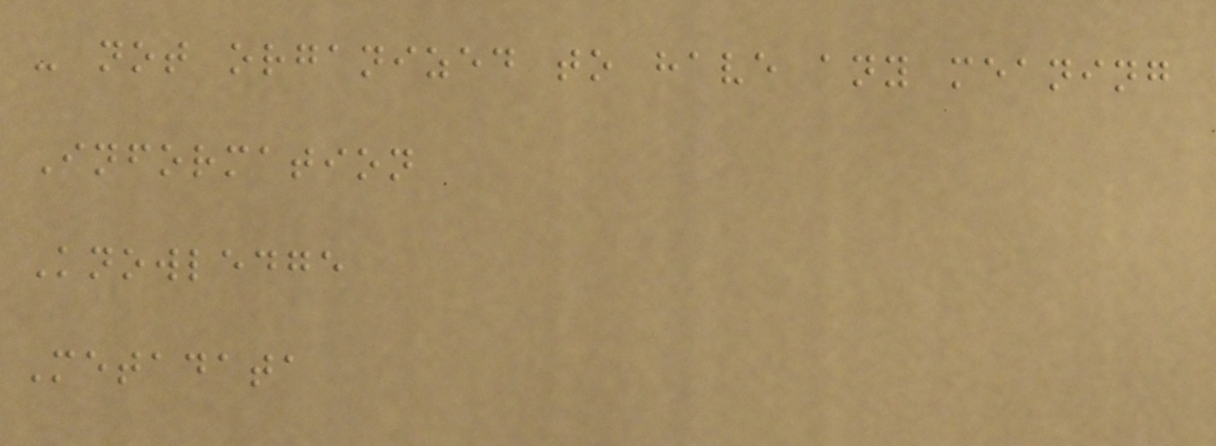- not organized to have any meaning
Information
Knowledge
Metadata
